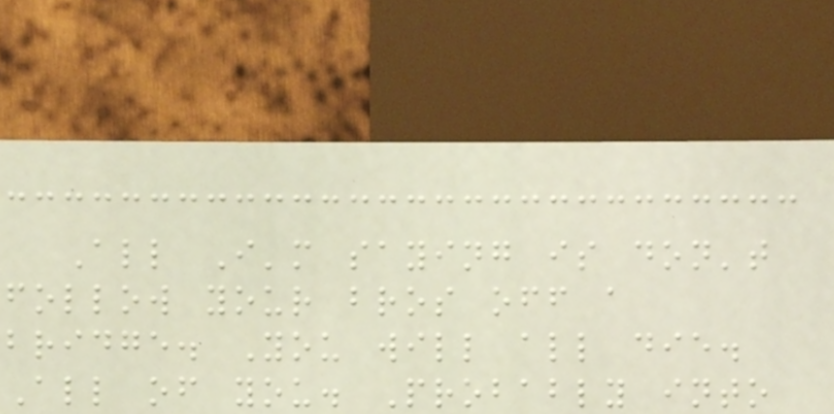All I'm saying is don't
follow your bros off a
bridge. You will all die.
All of you. Probably into
